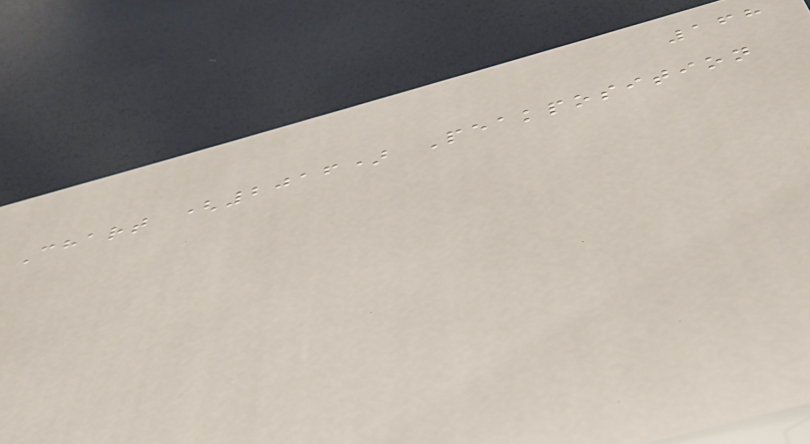168
Chart (2016) Peakposition
